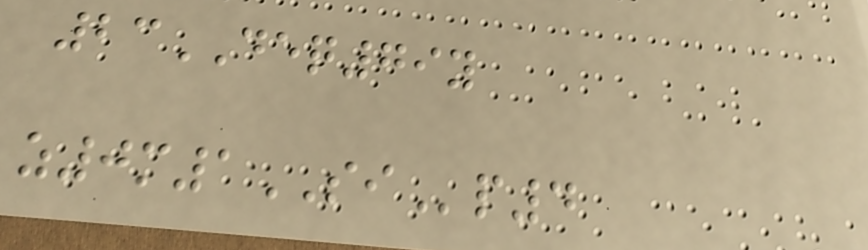23DEQ79y
z0m1SIp4
